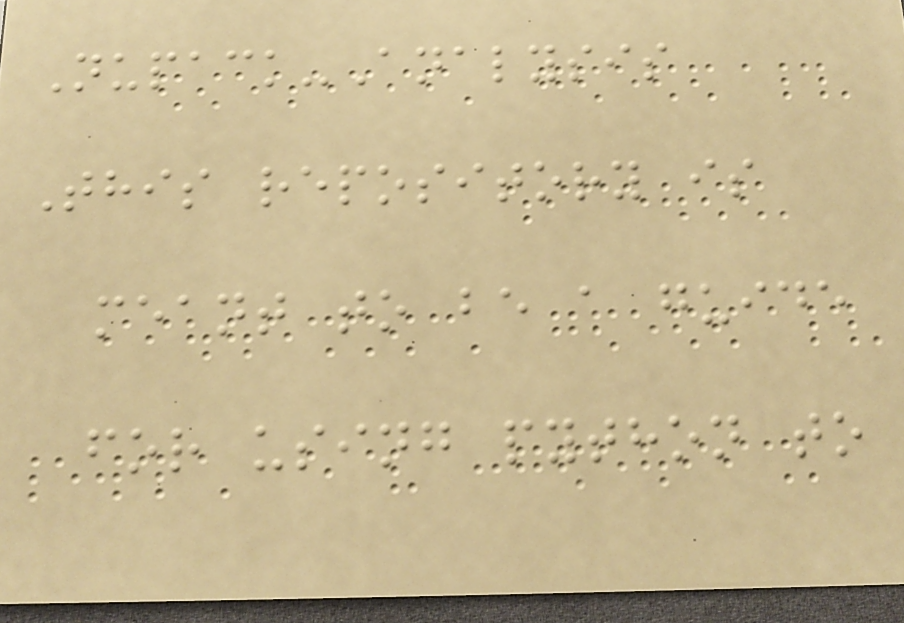Nupack-Analysis
This repository is
meant to be a guide
for using python to
